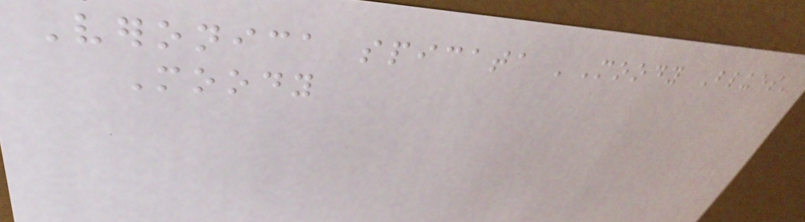Veronica spicata 'Moody Blues'
Moody
